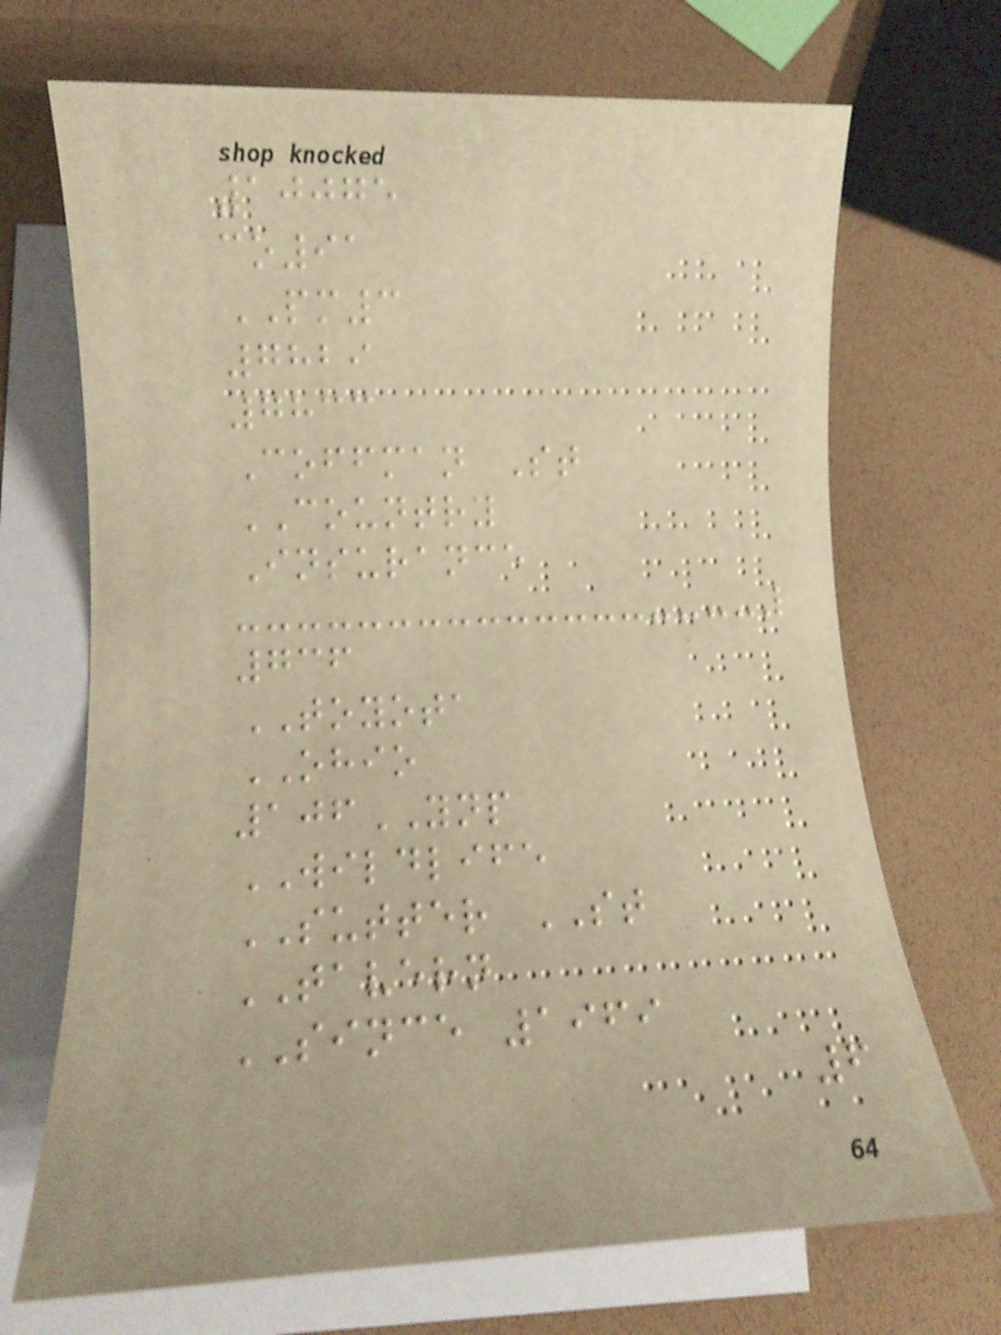10075
co91
PM3
7829
7833
Coffman St
COUNTRY
Insurance
736
TOYOTA
OHIO
106YNP
WILDLIFE
SUTTER ST
TAVERN
SINCE 1969
6
